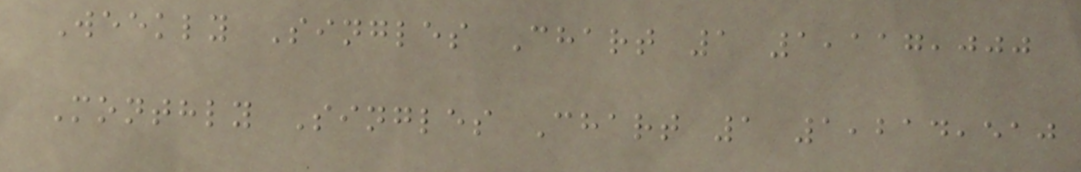Weekly Singles Chart 1 1,117,000
Monthly Singles Chart 1 1,214,510
